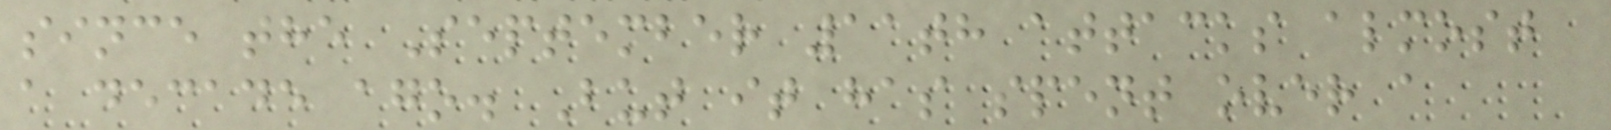since the September 11th attacks almost
a decade ago. But it has spent over a
